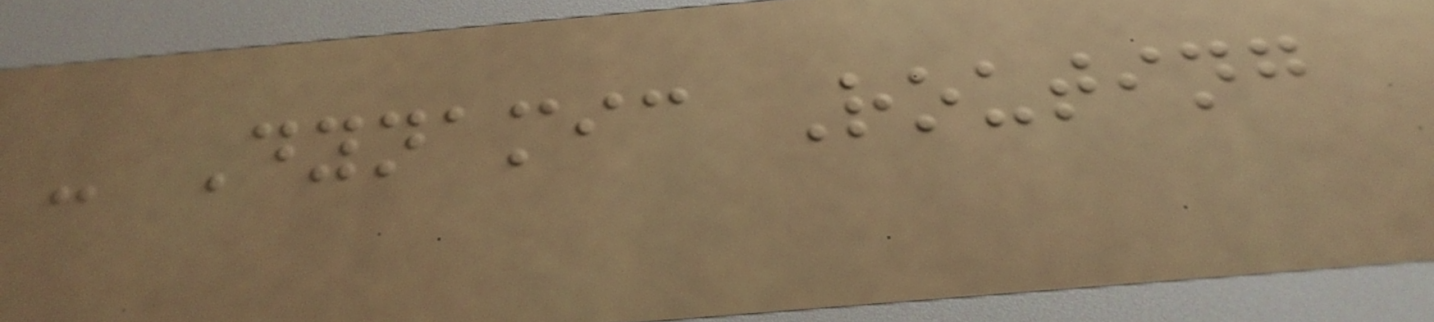- Dynamic Routing
